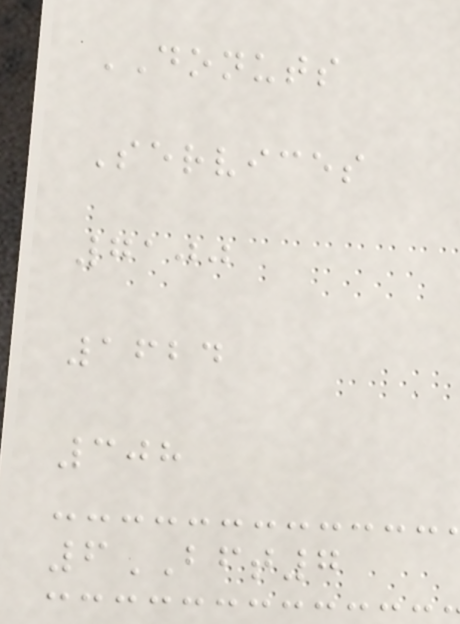DONUTS
Services
7100
1624
308
6BFT7
